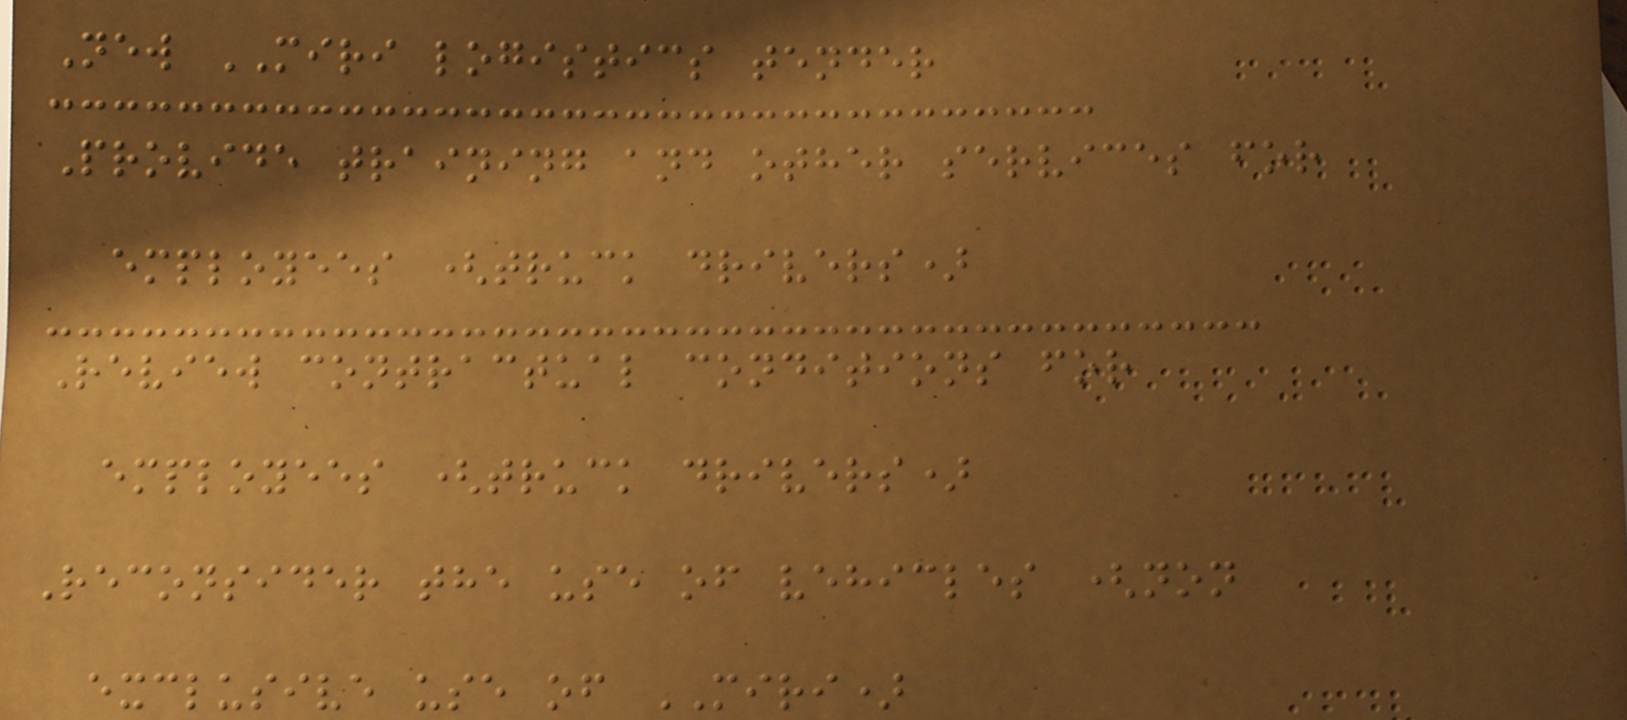New MIRI logistics tender
Provide training and other services for
employees (truck drivers)
Review contractual conditions for
employees (truck drivers)
Reconsider the use of vehicles (non
exclusive use of MIRI)
